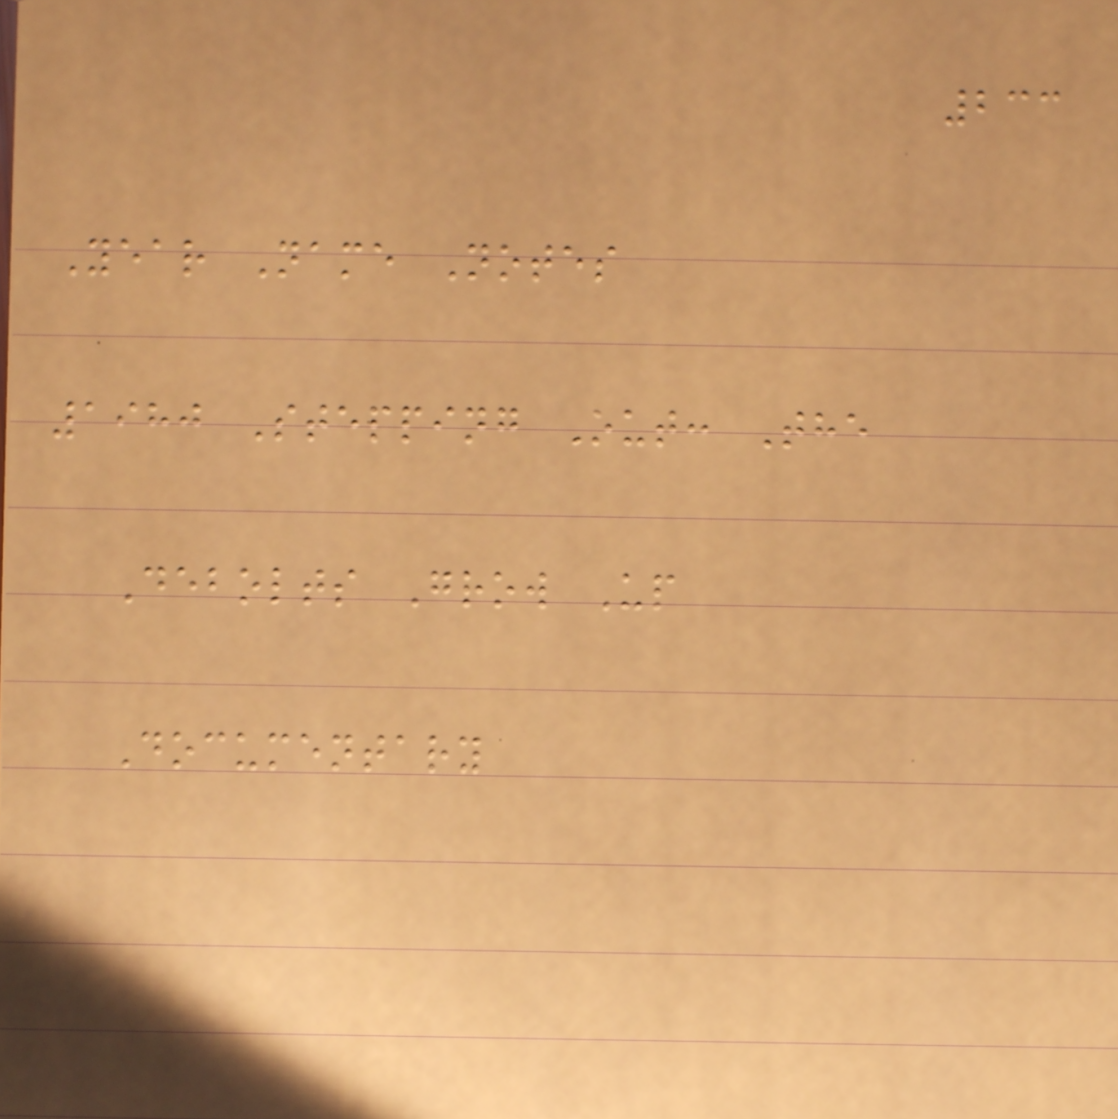233
Year Name Notes
1980 Stepping Out: The
Debolts Grow Up
Documentary
